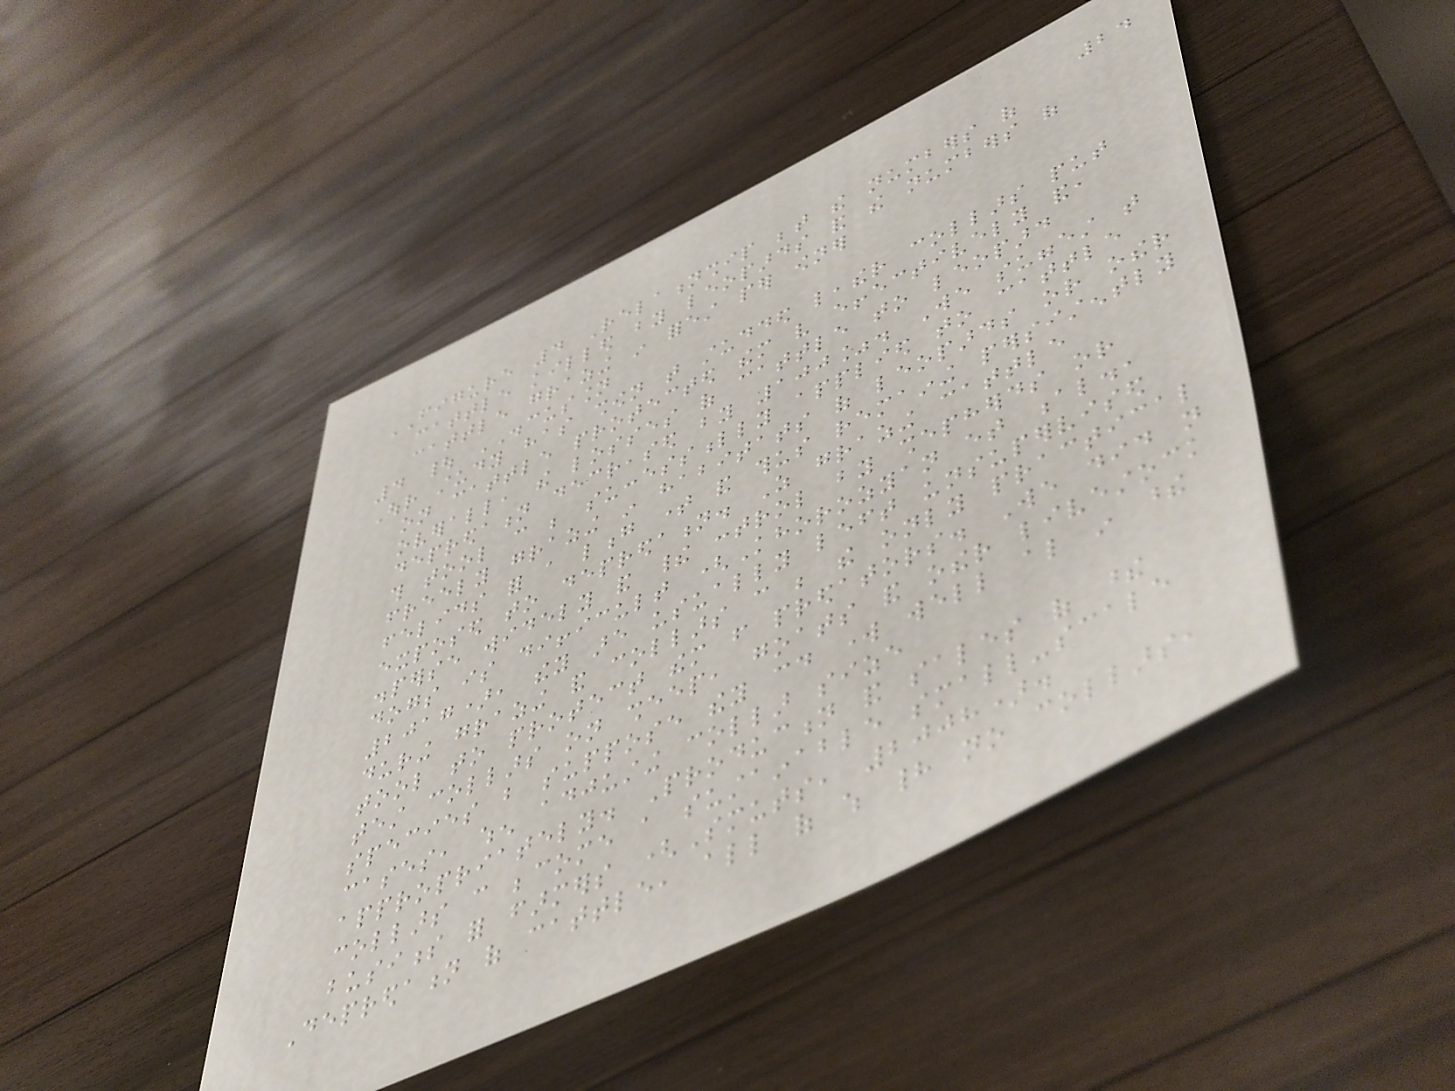24
FIGURE 4 Relationship between the numbers of
cattle killed by leopards and the numbers of
cattle grazing in forest per owner
4 | DISCUSSION
Our study has shown that studded leather collars put
on cattle protected them very effectively and,
overall, the losses of cattle to leopard
depredation decreased by 100%. We suggest that
this tool can be successfully applied to cattle
freely grazing in habitats of leopards or other
felids for a long time and thus remaining persistently
exposed to depredation. As grazing cattle
disperse widely and their control by shepherds or
dogs is difficult (Khorozyan et al.,
2017), they are usually left unsupervised
during grazing and collars can be the only practical
tool to protect them from predators. We did not
test collars on sheep, goats and other livestock
species but suppose they could work well also in these
cases, when adjusting collar size
appropriately. Production and sales of these
collars can become a sustainable small-scale
business for farmers (Smuts, 2008).
Depredation of cattle, all of which had no collars,
